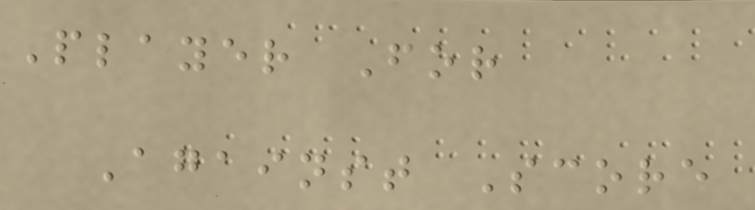Player For
Against Score
